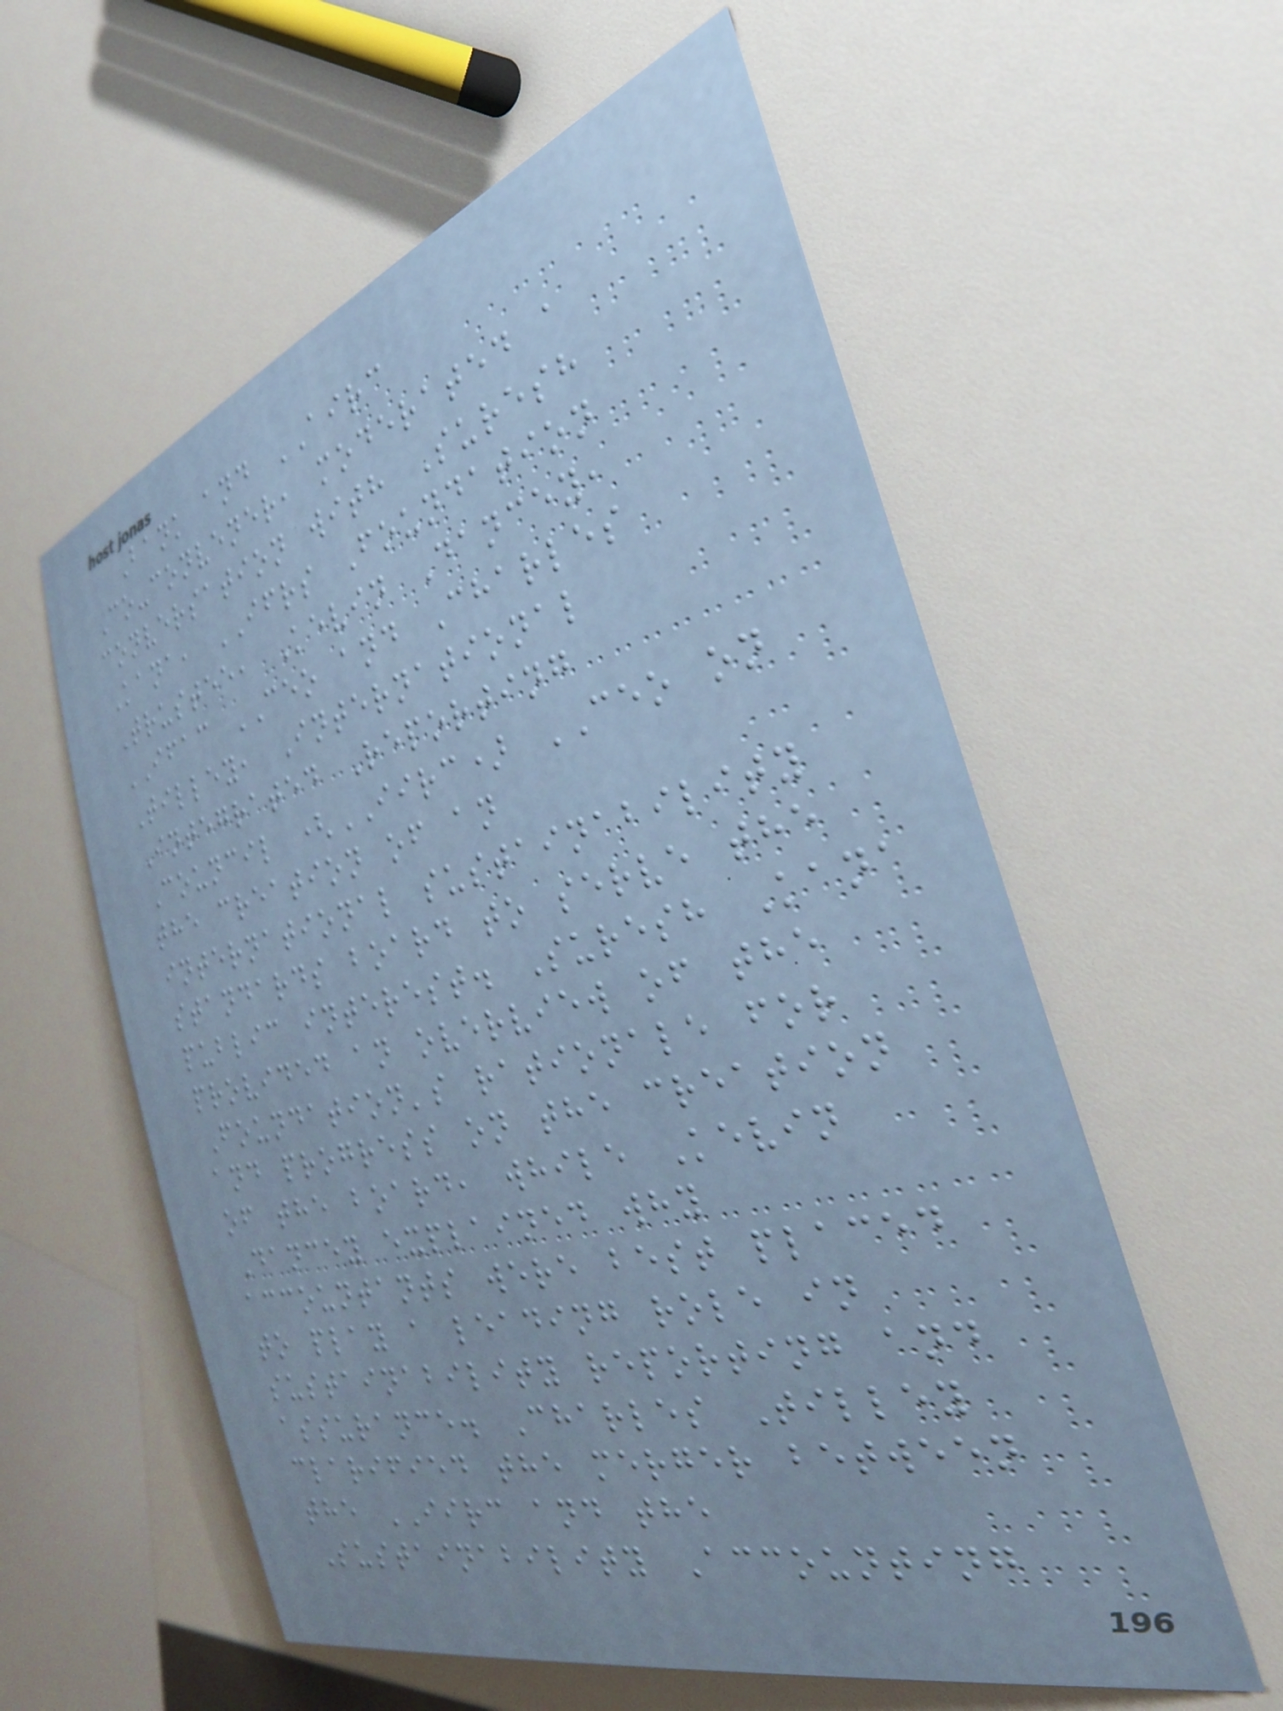Bank and AIRC
Co-convener, moderated a
conversation with Suresh
Kana, IFRS Foundation
Trustee, Kevin Dancey,
IFAC CEO and Charles
Tilley, International
Integrated Reporting
Council (IIRC) CEO on
the creation of an
international sustainability
standards board to serve the
public interest. Suresh Kana
provided an overview of the
Foundation's rationale for
and progress on the creation
of the board, while Kevin
Dancey explained why
accountants were best placed
to play a leading role in
sustainability reporting and
assurance. Charles Tilley
clarified the merger between
the IIRC and the
Sustainability Accounting
